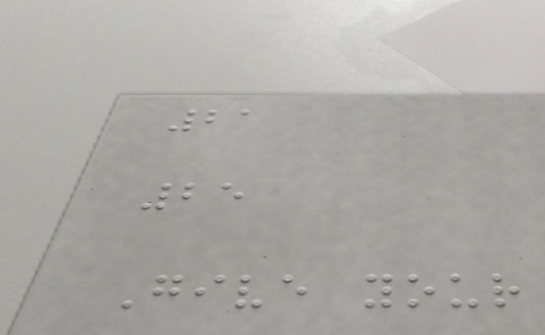21
25
Give your
